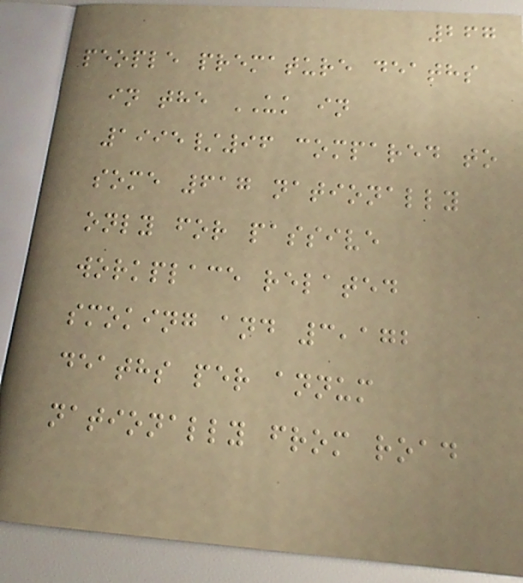267
people premature deaths
in the UK in
1995/96 compared to
some 617 nationally
only for passive
workplace related
smoking and 3,172
deaths per annum
nationally from road
